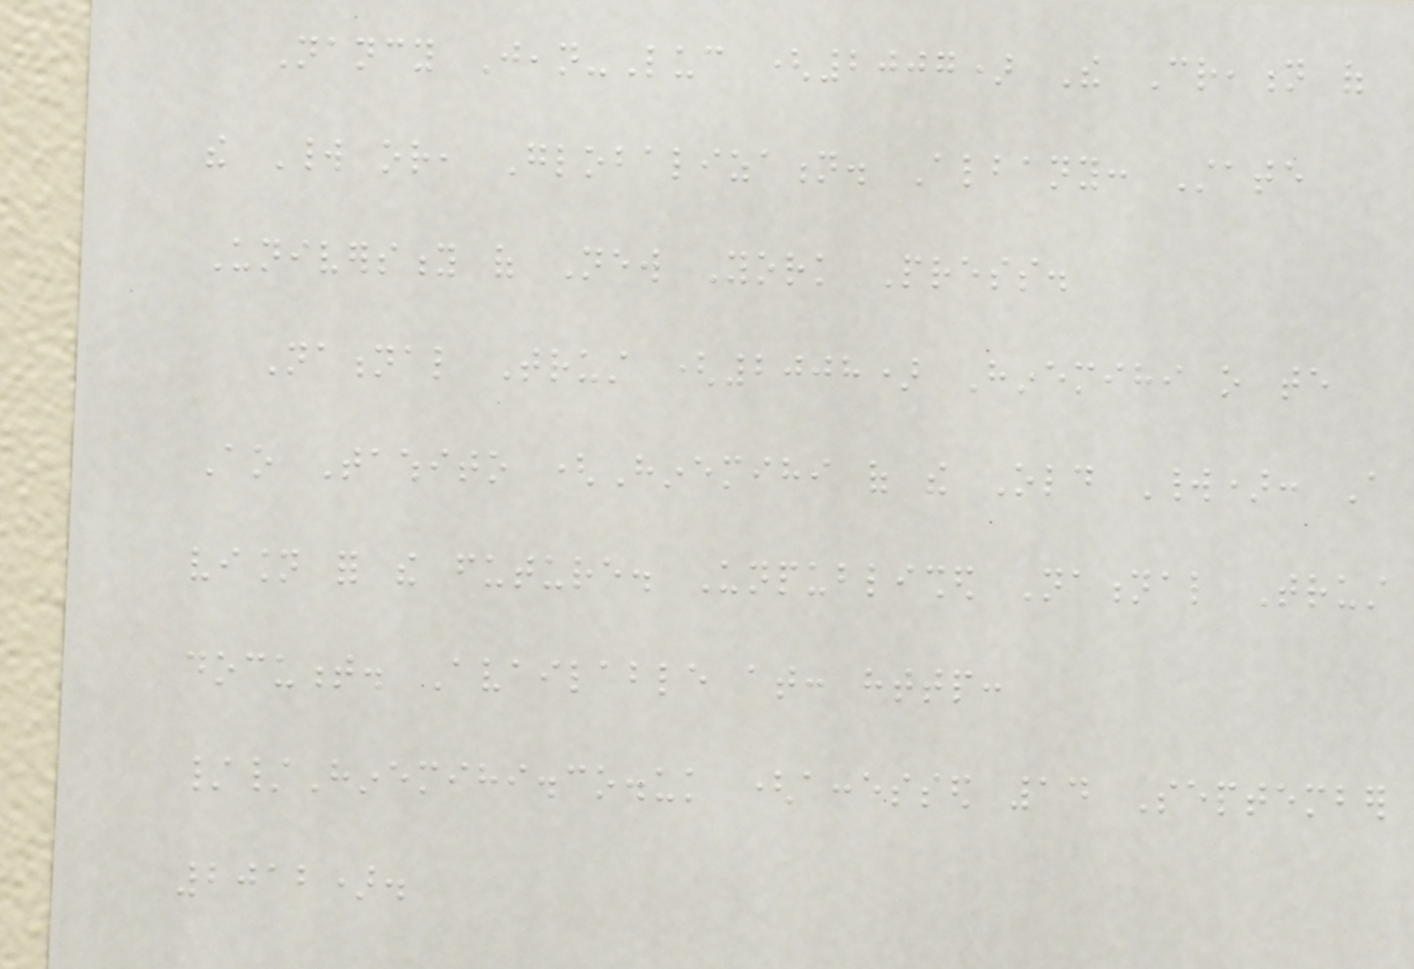Nancy Jean-Luc (2007) The Creation of
the World or, Globalization. Albany: State
University of New York Press.
National Trust (2008) Hinemihi o te
Ao Tawhito (Hinemihi of the Old World): A
vision for the future. Unpublished National Trust
document. Available at: http:
//Hinemihi.co.uk (accessed 14 September
2012).
